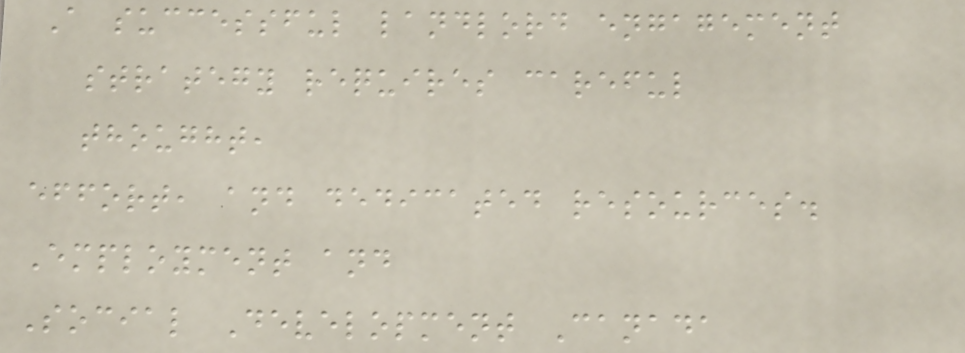A successful landlord engagement
strategy requires careful
thought,
effort, and dedicated resources.
Employment and
Social Development Canada
